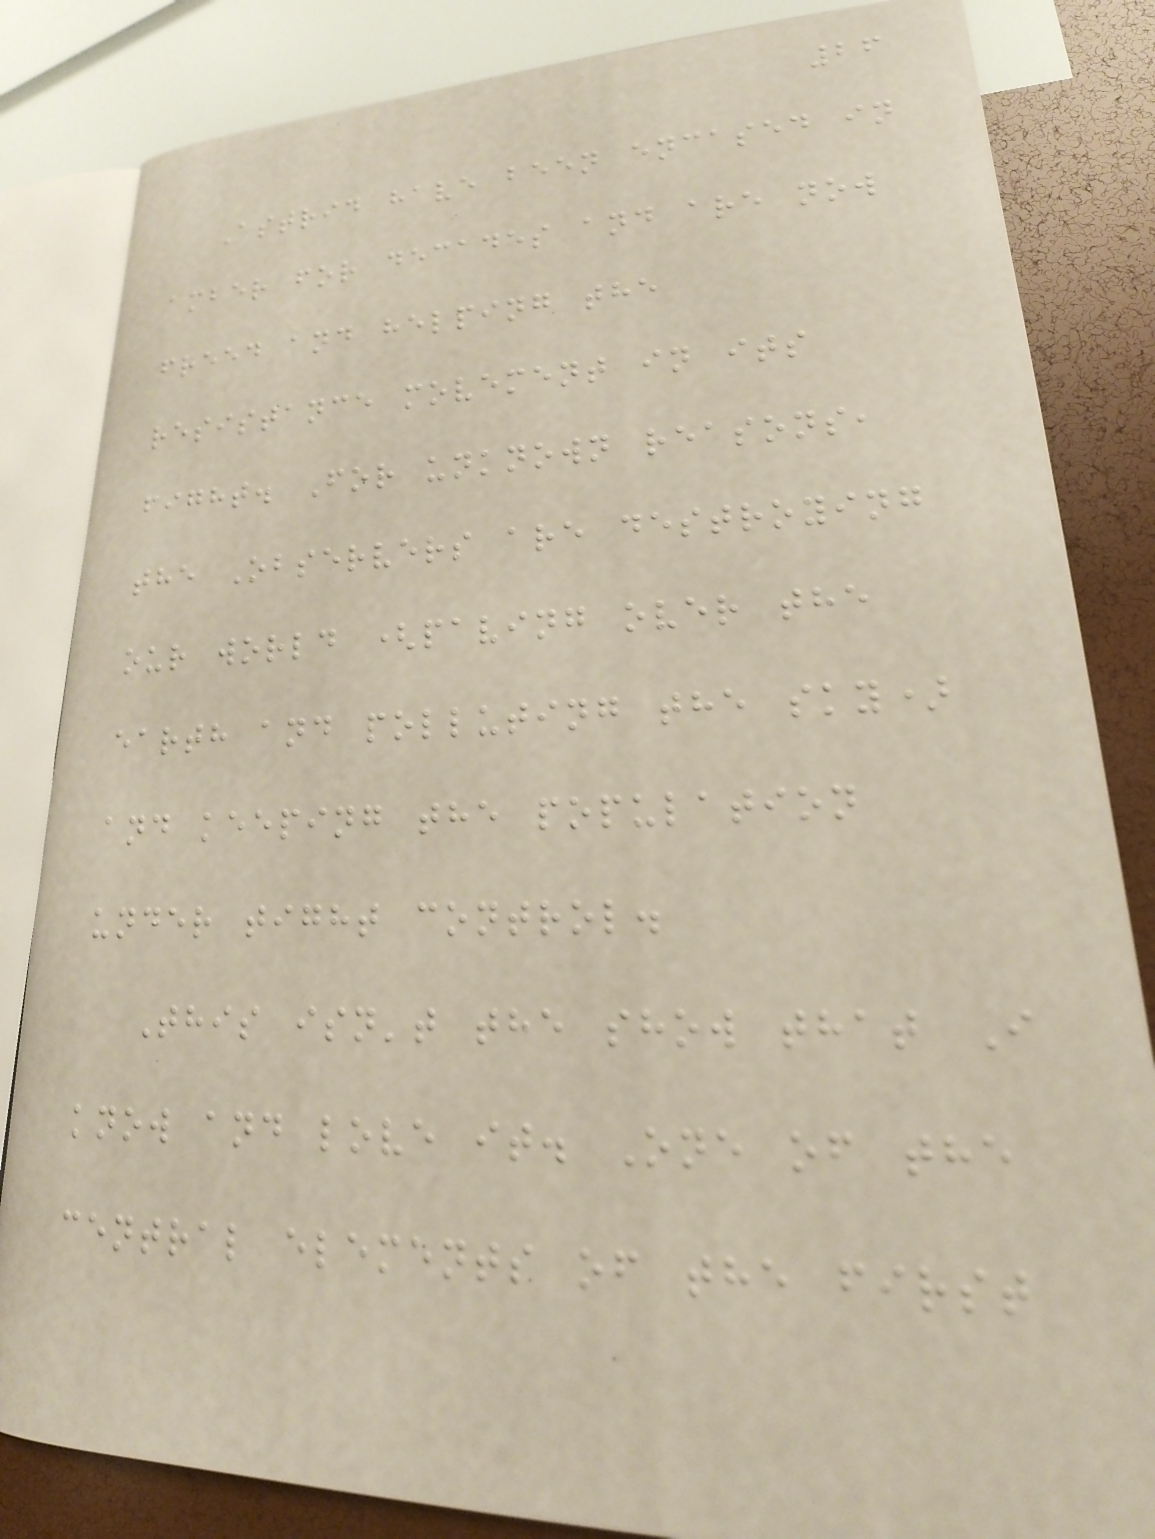26
Astrid have been encased in
amber for decades and are now
freed and helping the
resistance movement in its
fight. For unknown reasons,
the Observers are destroying
our world (paving over the
earth and polluting the sky)
and keeping the population
under tight control.
This isn't the show that I
know and love it. One of the
central elements of the first
